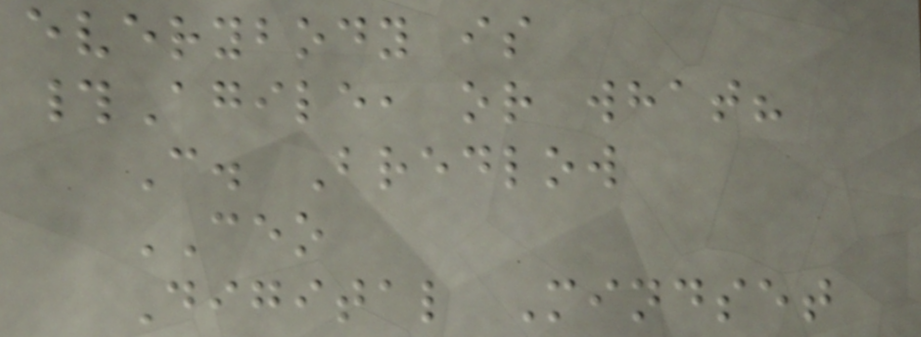everybody is
#Agile, or what?
C. Bredlow
CEO
Digital Mindset
